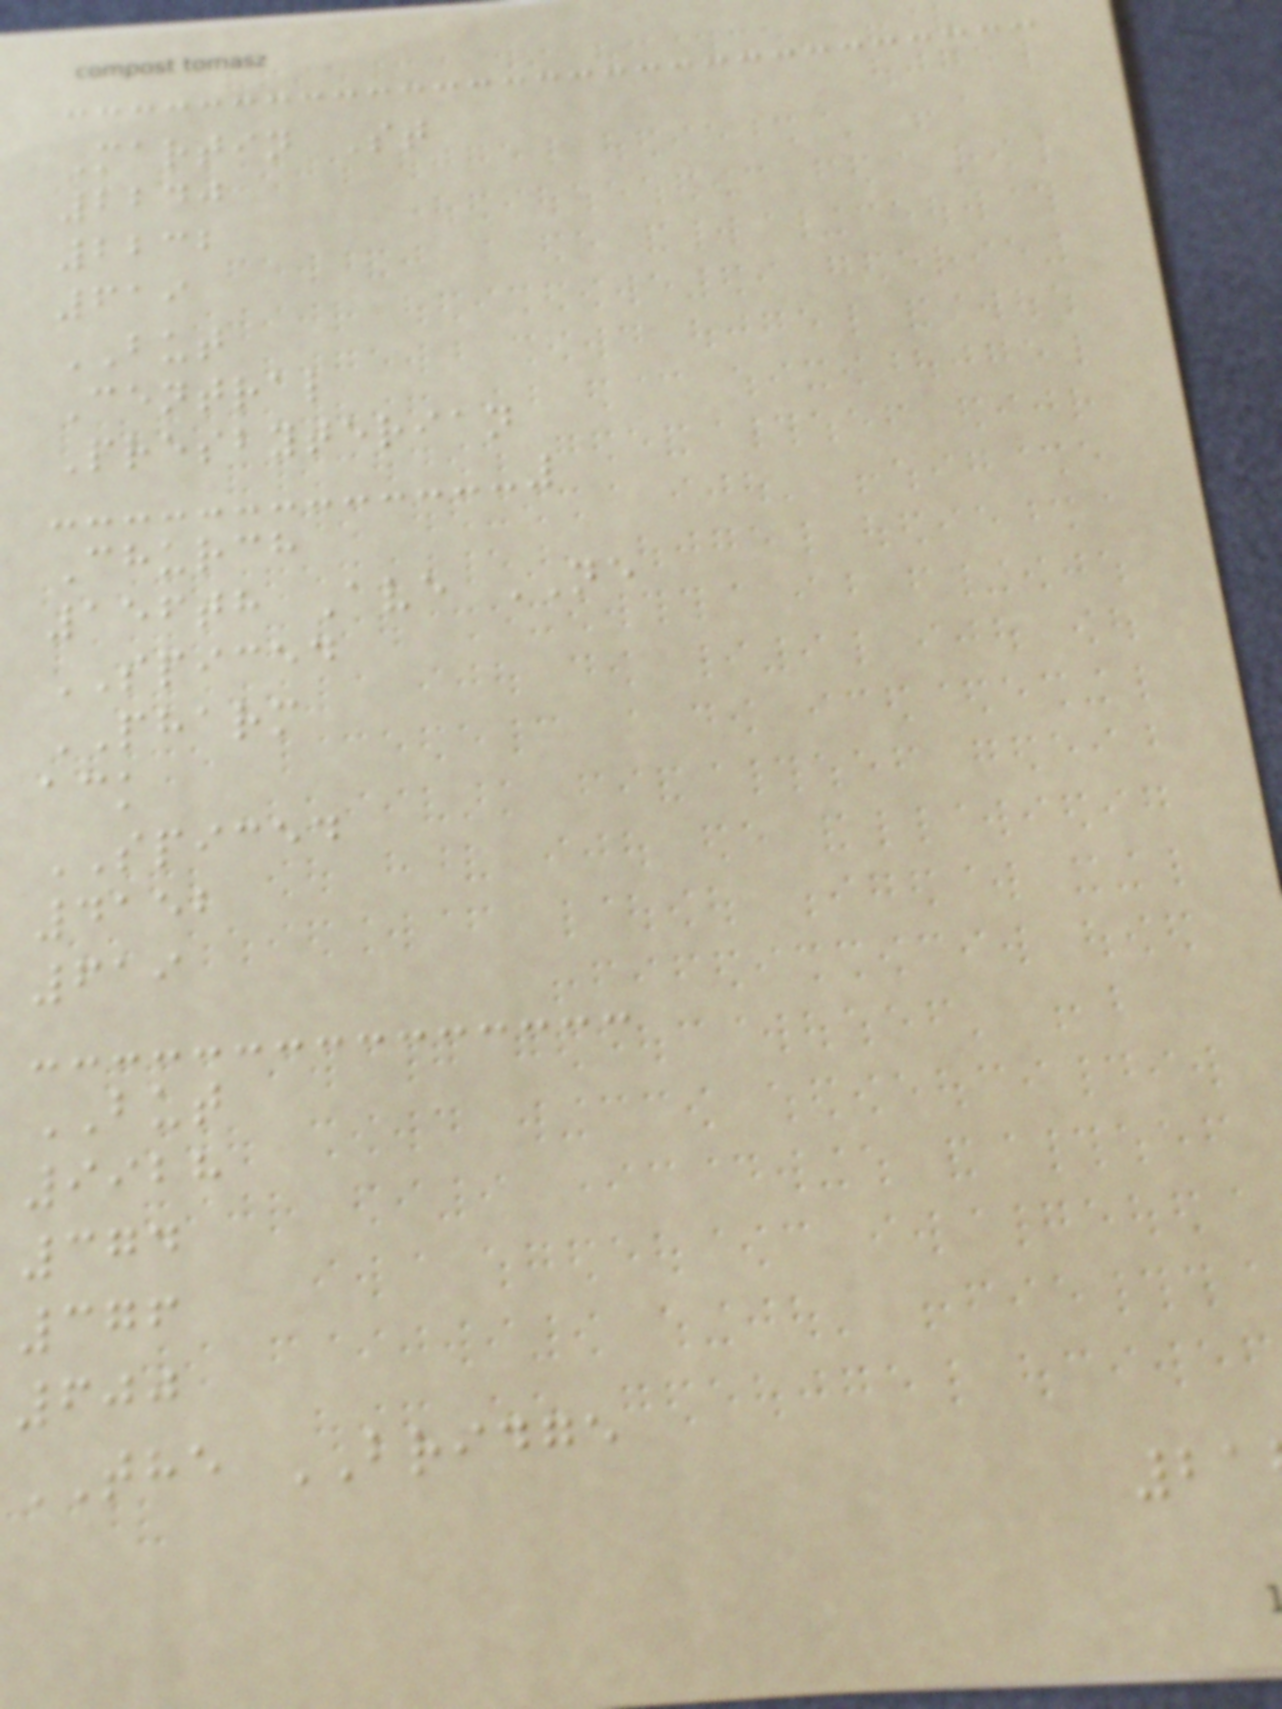Martin St
2240
2232
619
BUT
Central
Presbyterian
Church
156th Ave NE
SPICED
PHARM
ack
SPICED
4152
619
BUT
9928
374
376
600
THE BRIDGE
